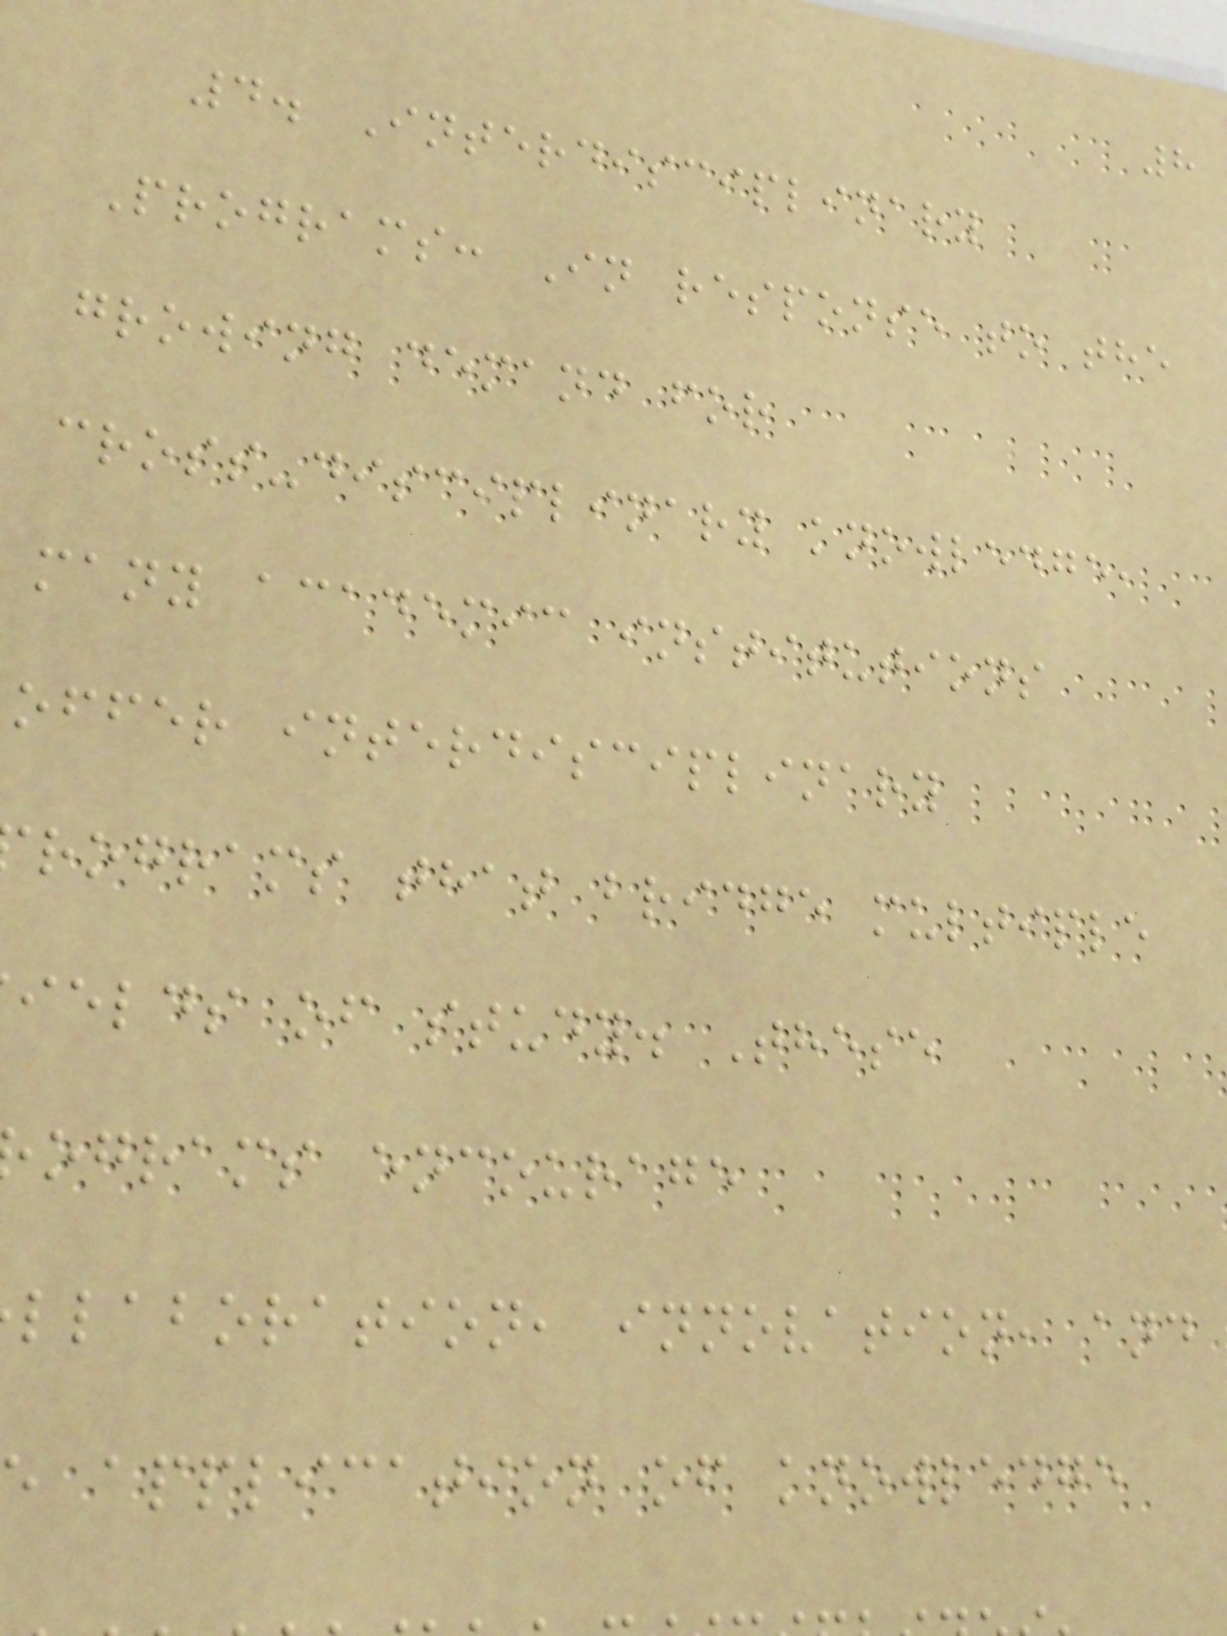8
4. Interdisciplinary
Programs: In response to the
growing demand for
cross-disciplinary knowledge,
many academic institutions
offer interdisciplinary
rograms that bridge multiple
ields of study. These
ograms encourage
llaboration, innovation, and
application of knowledge
